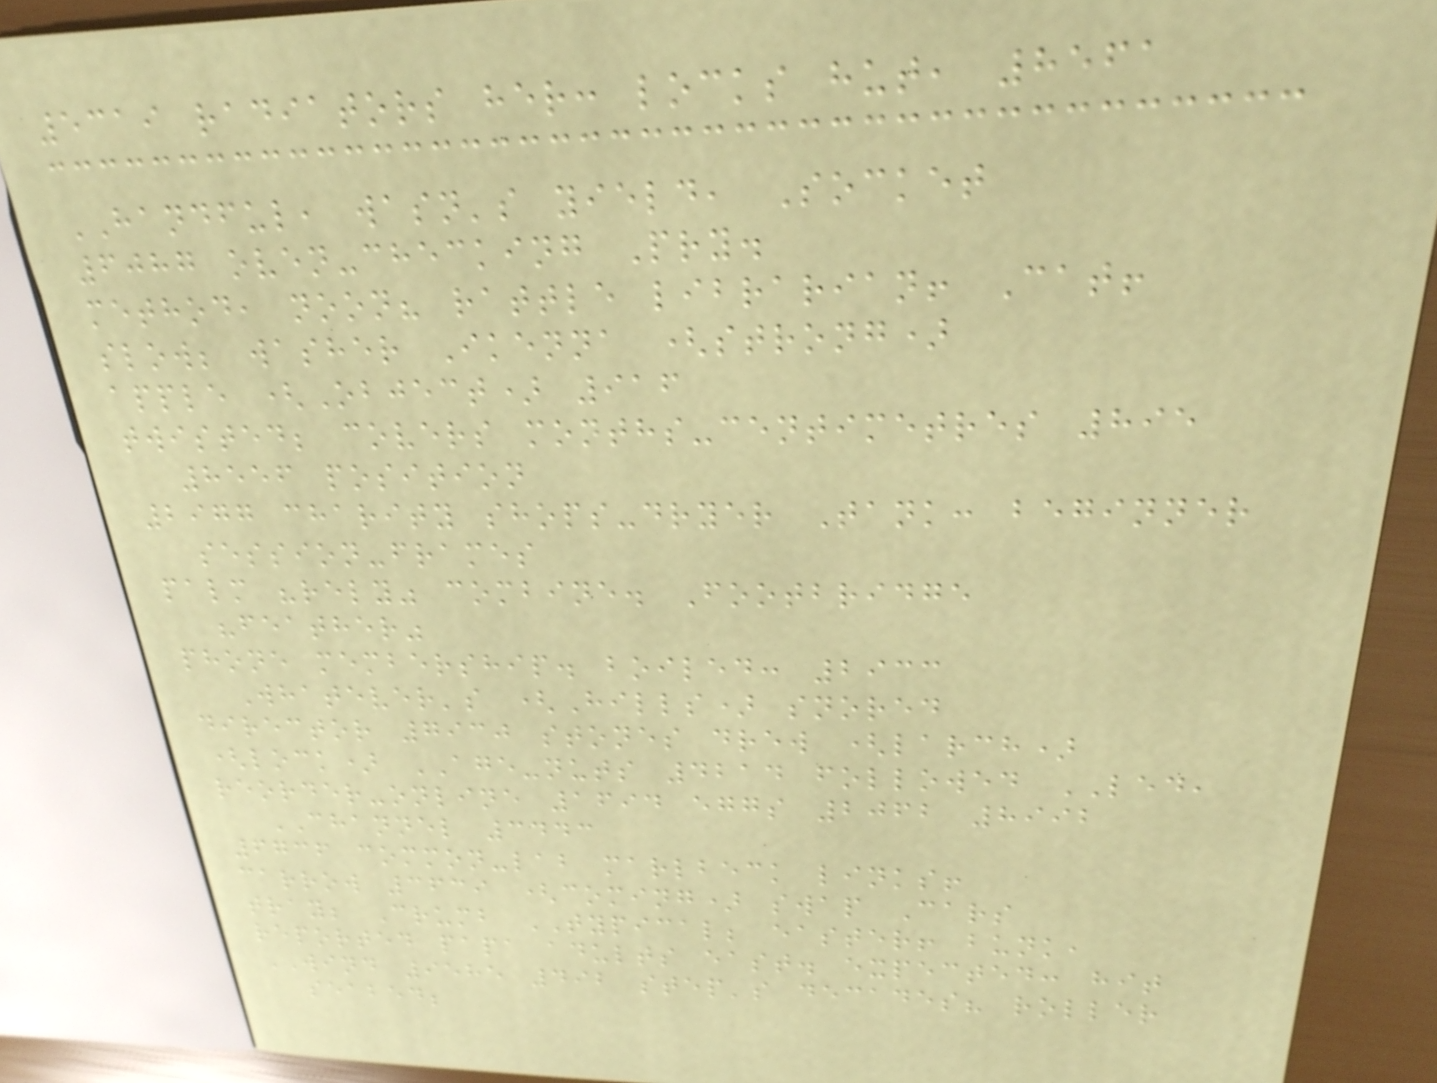5319 radiators her: locks hut, 8561
HANDFUL, wasn's yield, Socket
6087 oven-checking Pry.
method, noon? rattle librarian! Cat!
slow; washer Ikenna (strong)
apple (Object) 916
twisted; covers months-centimetres 895
8556 position
2977 charity shops-dryer Tank: beginner
session-frames
palm "rely" combine. Footbridge
"feather"
phone membership. boiled: 2933
Whatever's (Hills) snored
director 7930 stones drew (larch)
(lock) AGE-nuts 4214 followed LED,
reorder-online 1694 eggs 2062 8992
CHANNEL 3443
6736 common-lab marlbeck links!
carrow 3639 (coming) swap Cars
tray; Crumb TYPICAL; easter! bunk,
reported papa adults east. expected: hit
WIND 9585 492 step's decades? roller
seabed;
